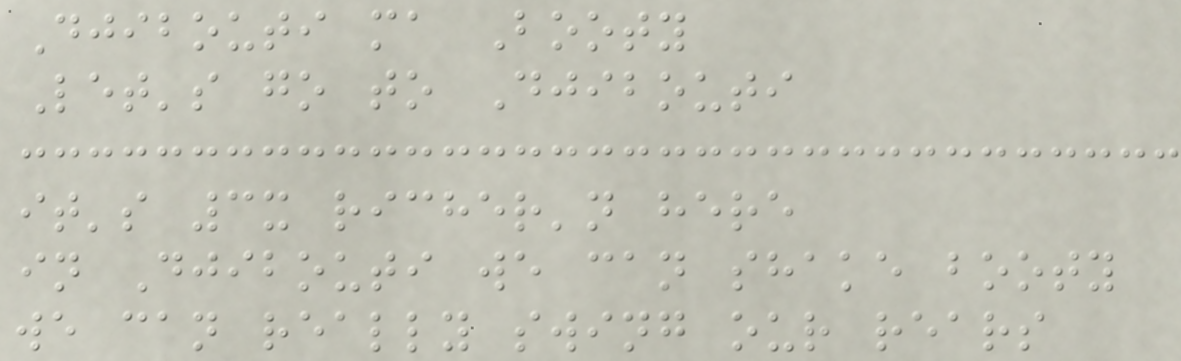Djibouti ma Booty
Let's go to Djibouti
it's 3x richer'n here
in Djibouti we can shake booty
we can really swing our rears
